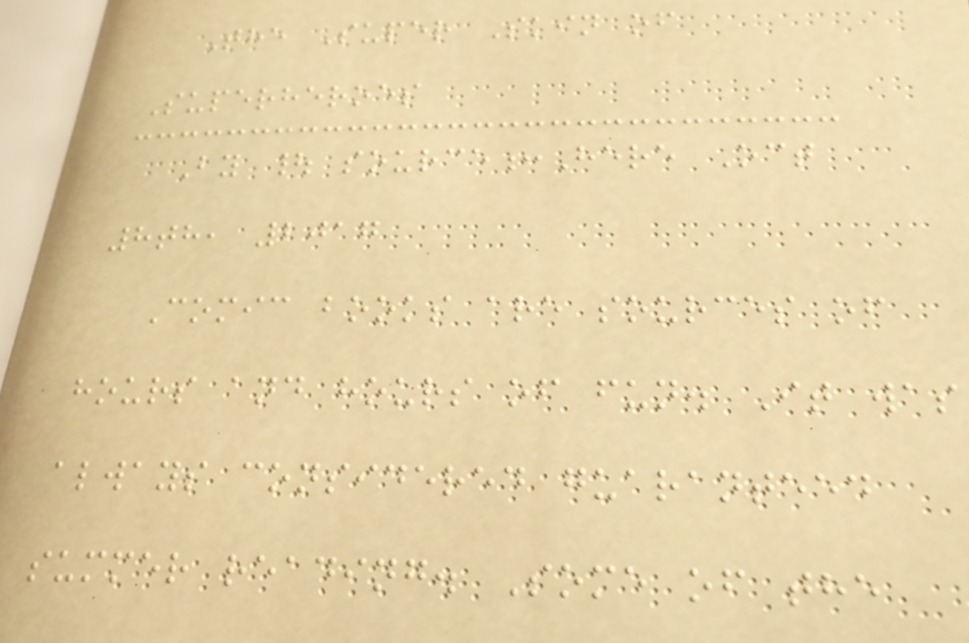The Super Skin of
Superheroes
By | source:Here Oct
8th, 2017
Comic books are sources of
hours and hours of fun. It was
always considered guaranteed
summer reading. Some of the
